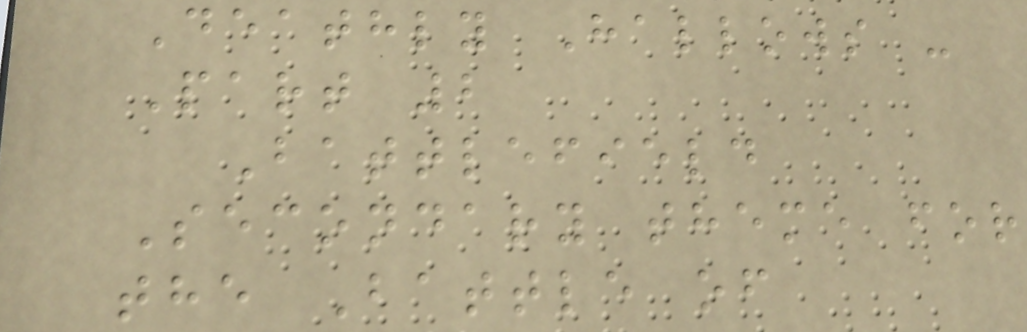Deathly Hallows -
Part 2
Battlefield
Secondary theme for
the Battle of
